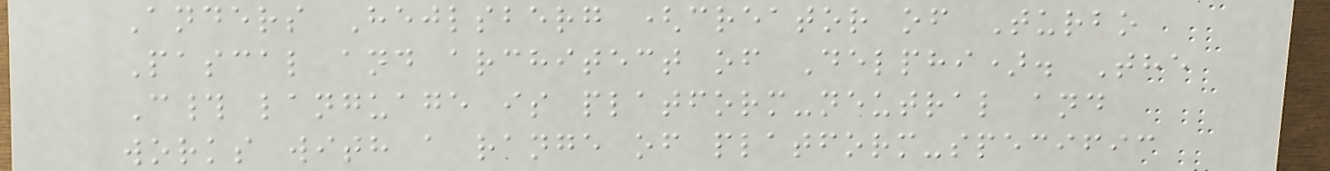Anders Hejlsberg (creator of Turbo
Pascal and architect of Delphi). The
C# language is platform-neutral and
works with a range of platform-specific
